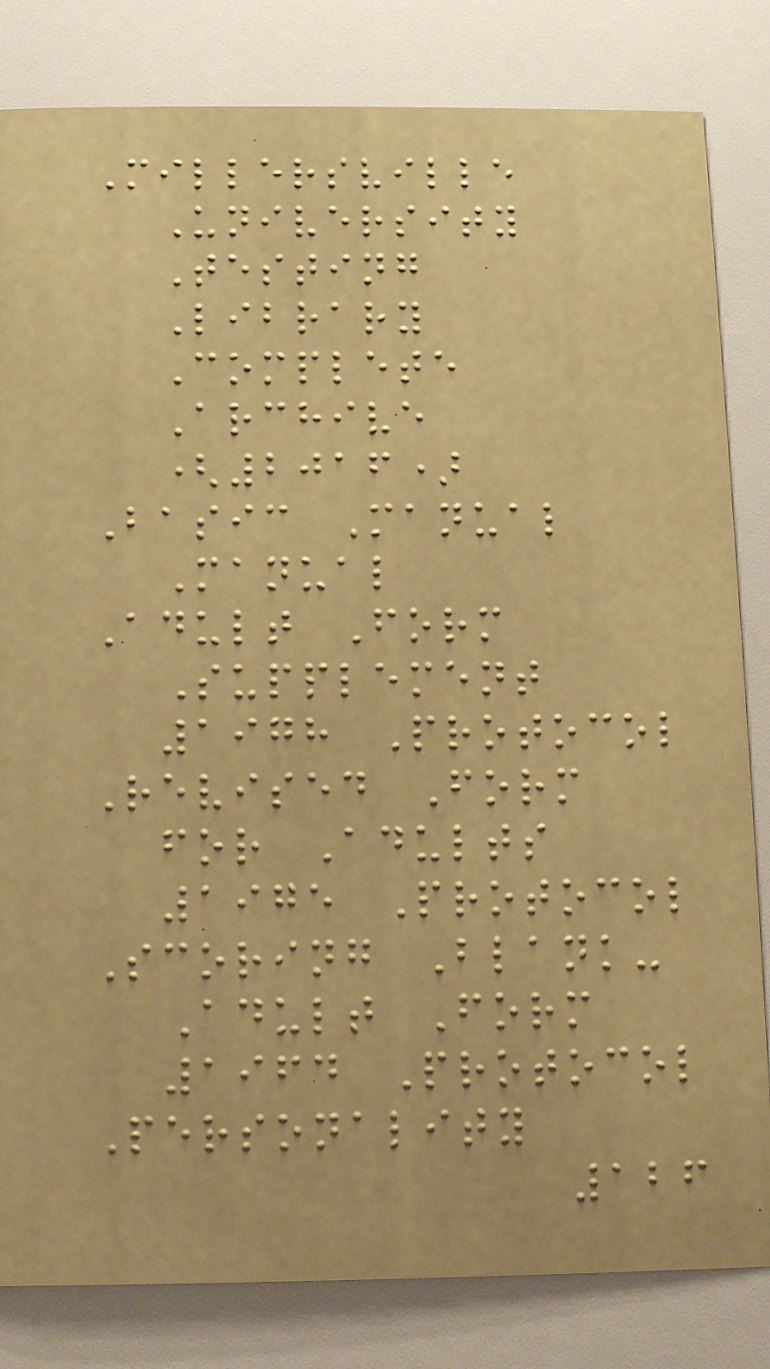Millersville
University
Testing
Library
Complete
Archive
(2016)
Basic Manual
Manual
Adult Form
Supplement
1978 Protocol
Revised Form
for Adults
1975 Protocol
Scoring Blank-
Adult Form
1964 Protocol
Personality
126
